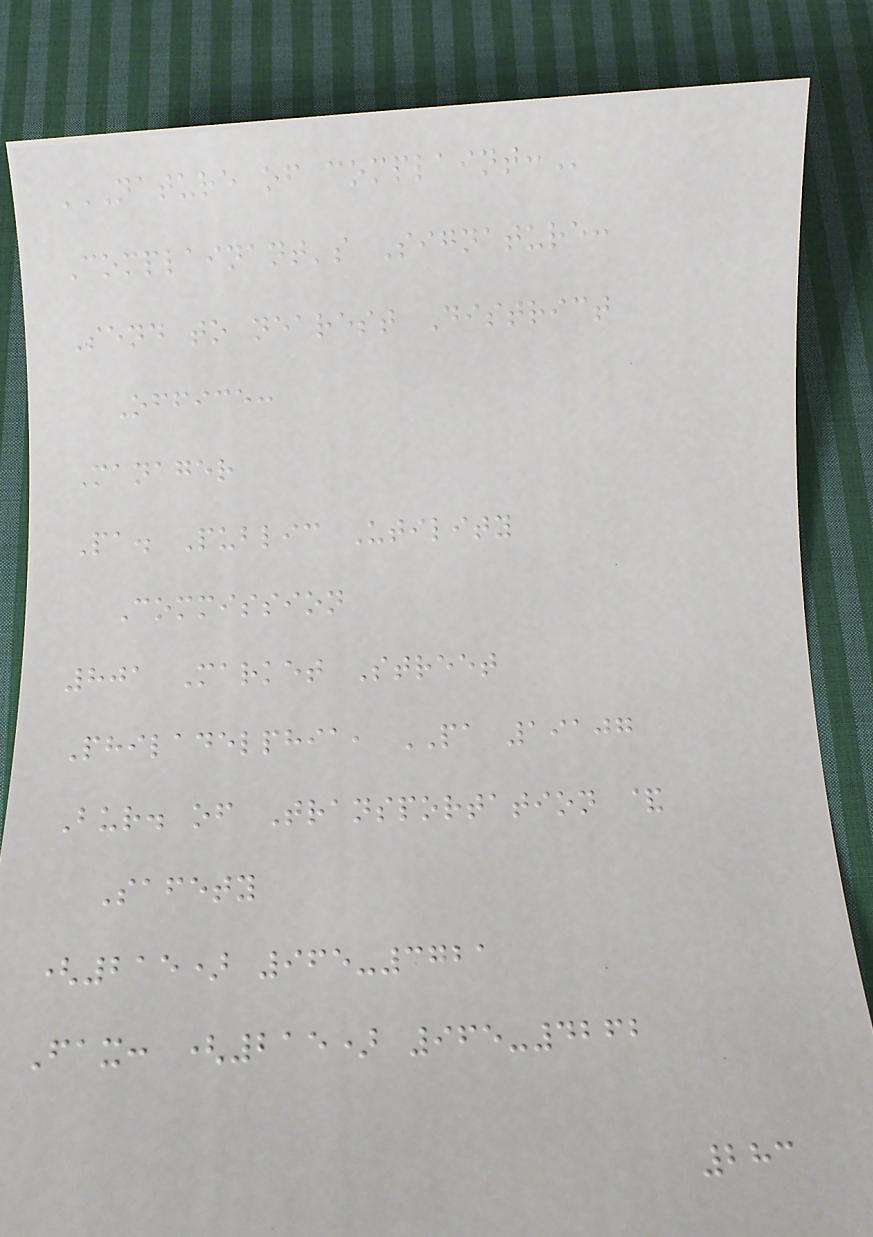NATURE OF COMPLAINT:
Complainant's Signature:
Send to nearest District
Office:
Manager
Pa. Public Utility
Commission
801 Market Street
Philadelphia, PA 19107
Bur. of Transportation &
Safety
(215) 965-3721
Fax: (215) 965-4262
283
